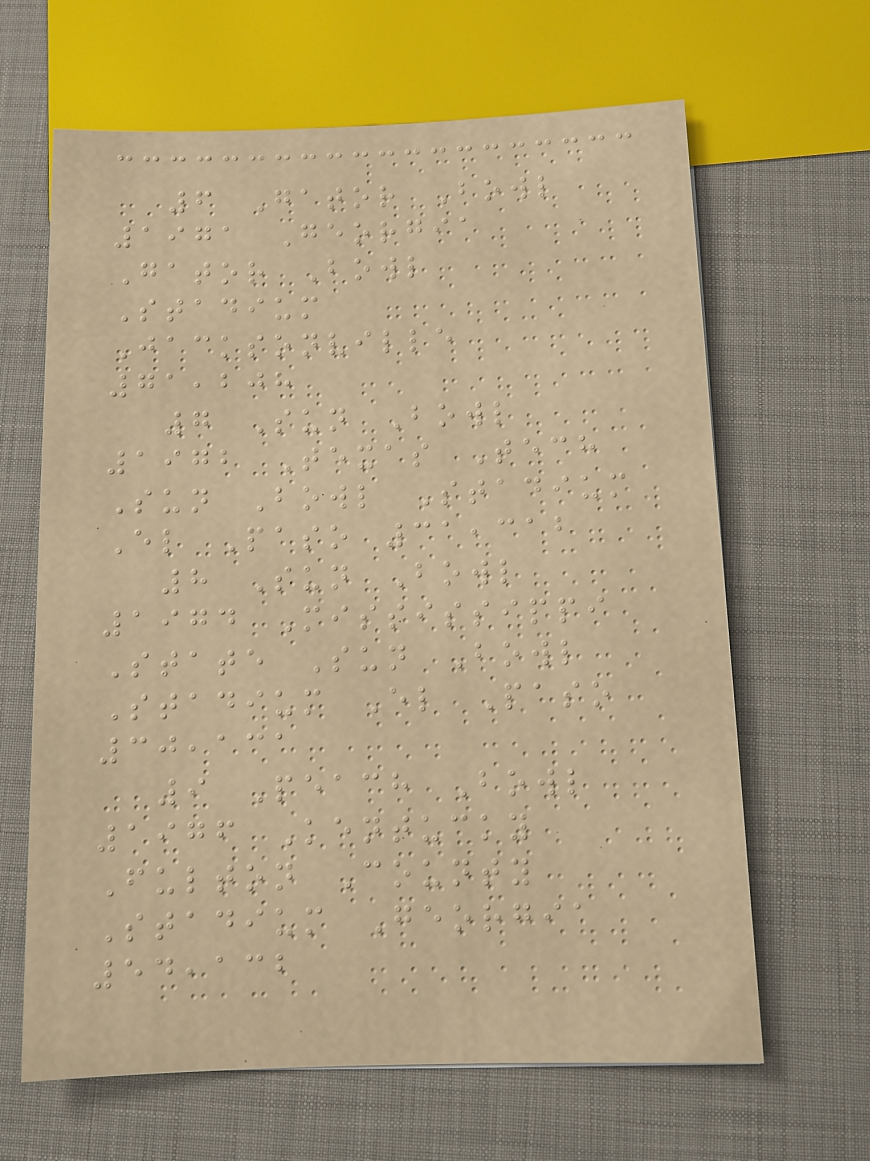6 Gator Bowl
1971 Georgia
Gator Bowl
Stadium
Jacksonville
71,208
7 Sun Bowl
1972 Texas Tech
Sun Bowl Stadium
El Paso 31,312
8 Sun Bowl
1974 Mississippi
State Sun Bowl
Stadium El Paso
30,131
9 Peach Bowl
1976 Kentucky
Fulton County
Stadium Georgia
54,132
